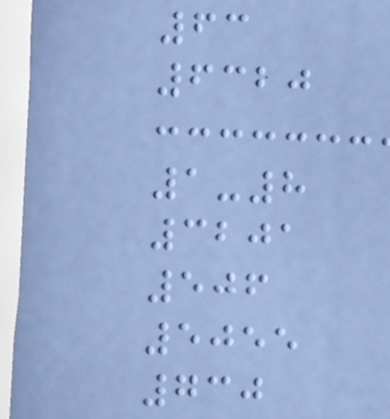63
6320
1-8
3201
506
5055
730
